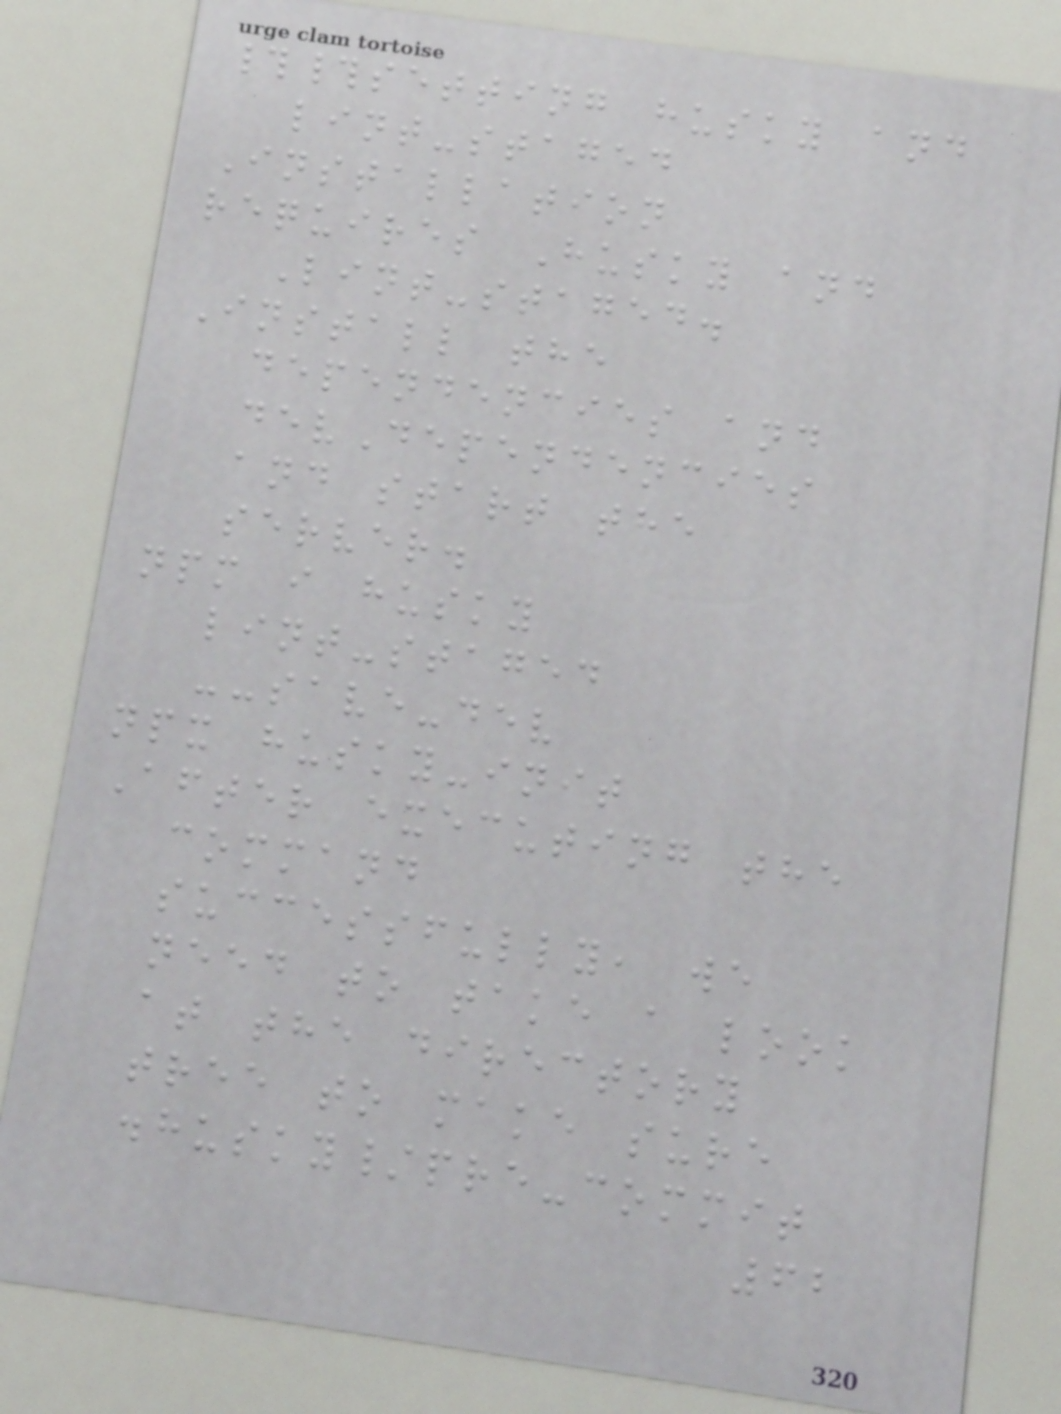##setting husky and
lint-staged
Installation
requires Husky and
Lint-staged.
Install the
dependencies and
devDependencies
and start the
server.
npm i husky
lint-staged
--save-dev
npx husky-init
After executing the
command
successfully, we
need to take a look
at the directory
tree to make sure
.husky/pre-commit
62
